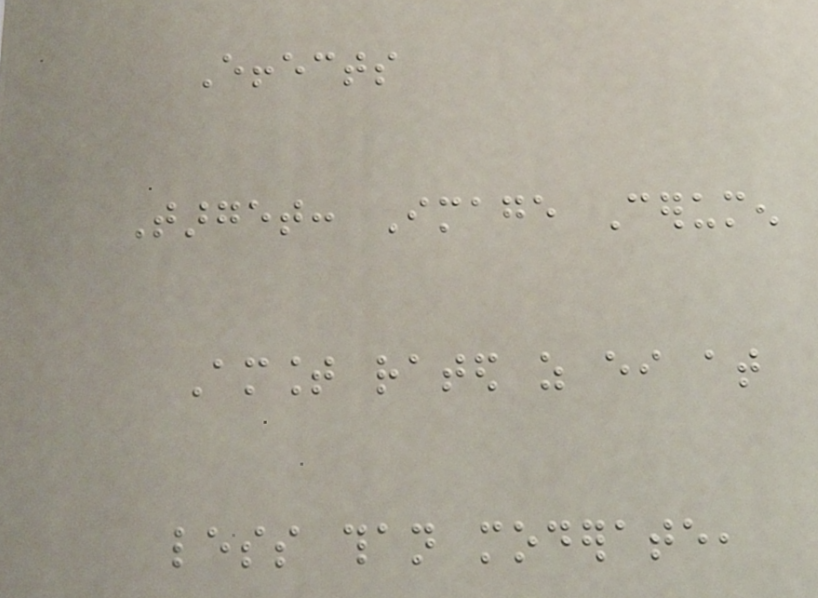Effects
Target: Image Cerumen
Amount rated as either at
less than moderate,
